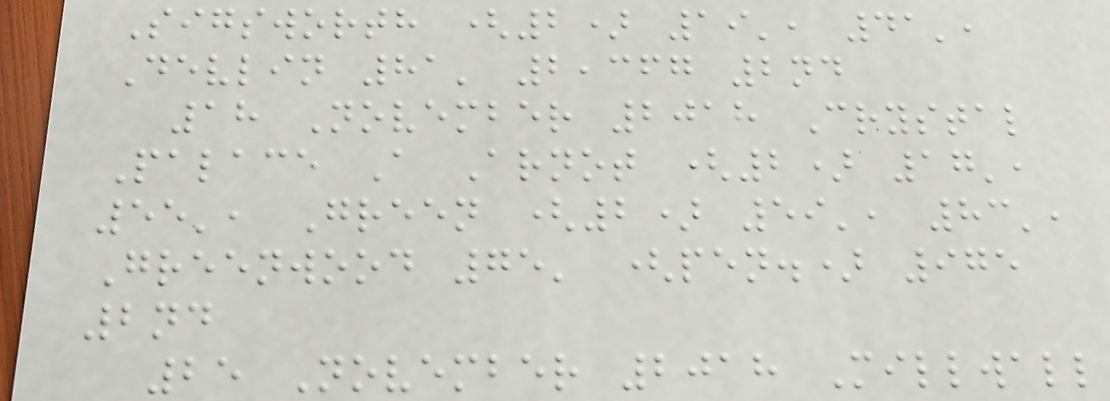Sigsworth (2) 19', 41',
Devlin 81' 2,367 2nd
18 November 2018 Crystal
Palace A Arnot (2) 17',
55', Green (2) 59', 83',
Greenwood 75' (pen.) 975
2nd
25 November 2018 Millwall
